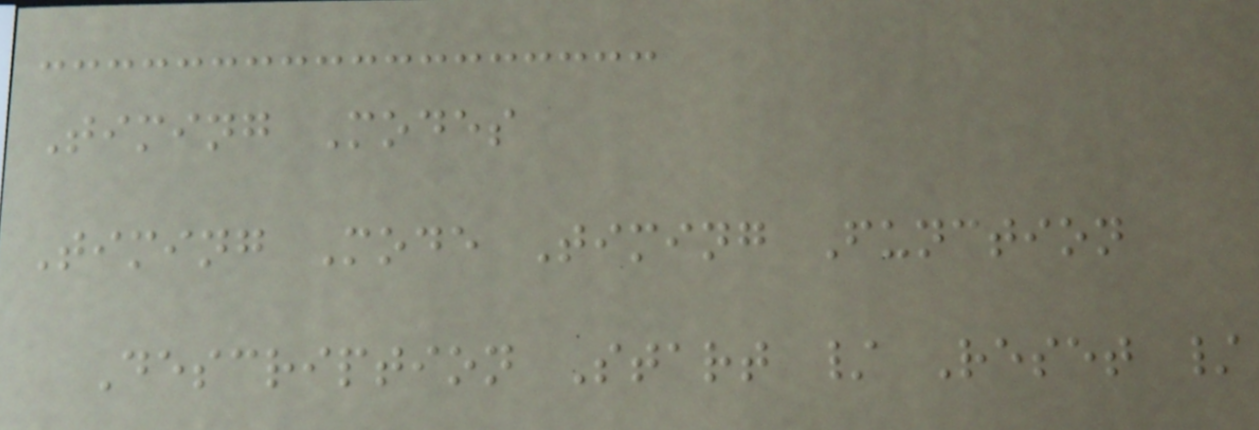Timing Modes
Timing Mode Timing Function
Description Start / Reset /
